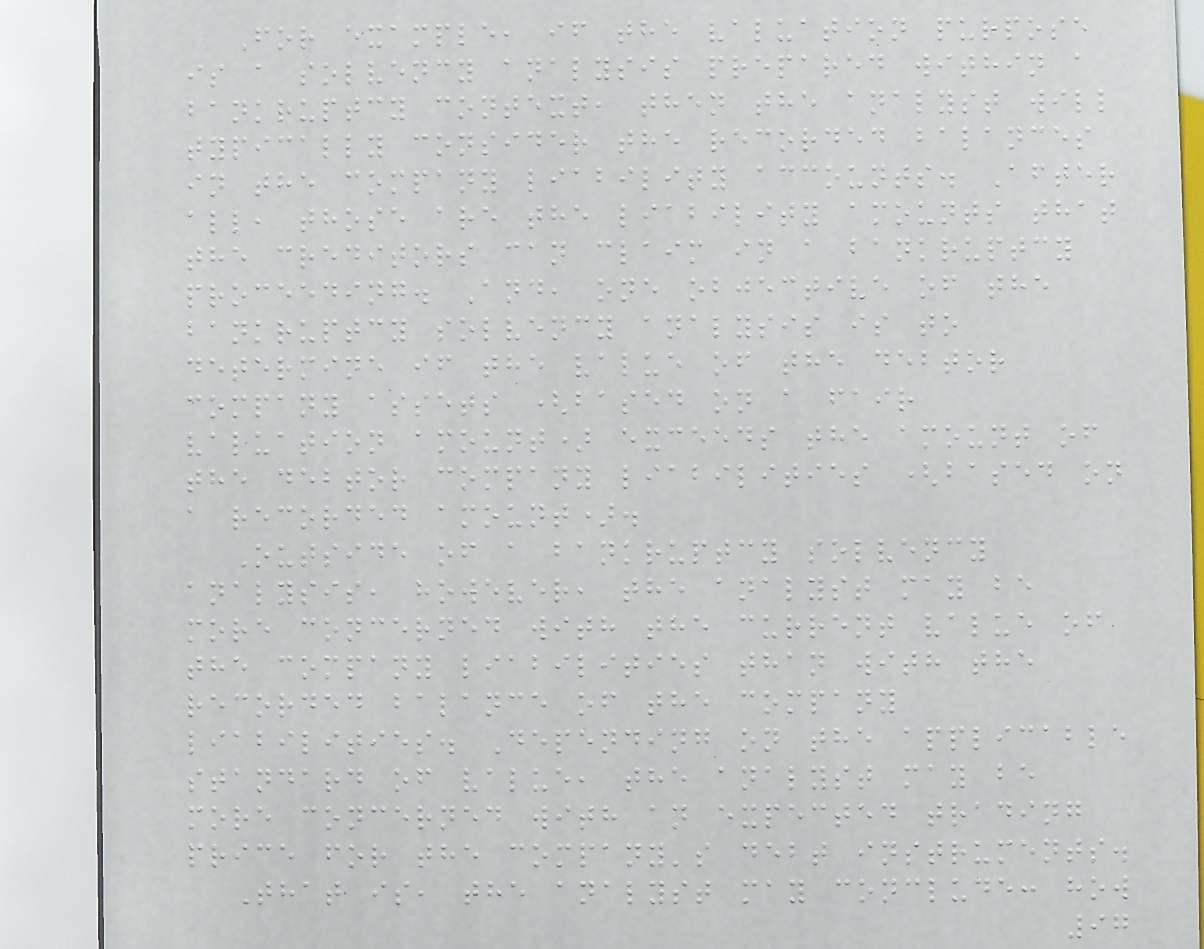For example, if the valuation purpose
is a solvency analysis prepared within a
bankruptcy context, then the analyst will
typically consider the recorded balances
in the company liability accounts. After
all, those are the liability amounts that
the creditors can claim in a bankruptcy
proceeding. And, one objective of the
bankruptcy solvency analysis is to
determine if the value of the debtor
company assets (based on a fair
valuation amount) exceeds the amount of
the debtor company liabilities (based on
a recorded amount).
Outside of a bankruptcy solvency
analysis, however, the analyst may be
more concerned with the current value of
the company liabilities than with the
recorded balance of the company
liabilities. Depending on the applicable
standard of value, the analyst may be
more concerned with an expected trading
price for the company's debt instruments.
That is, the analyst may conclude: how
97
